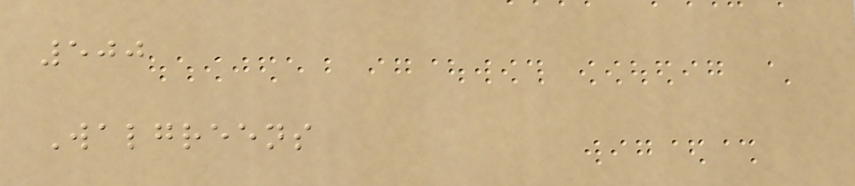500
Walgreens
